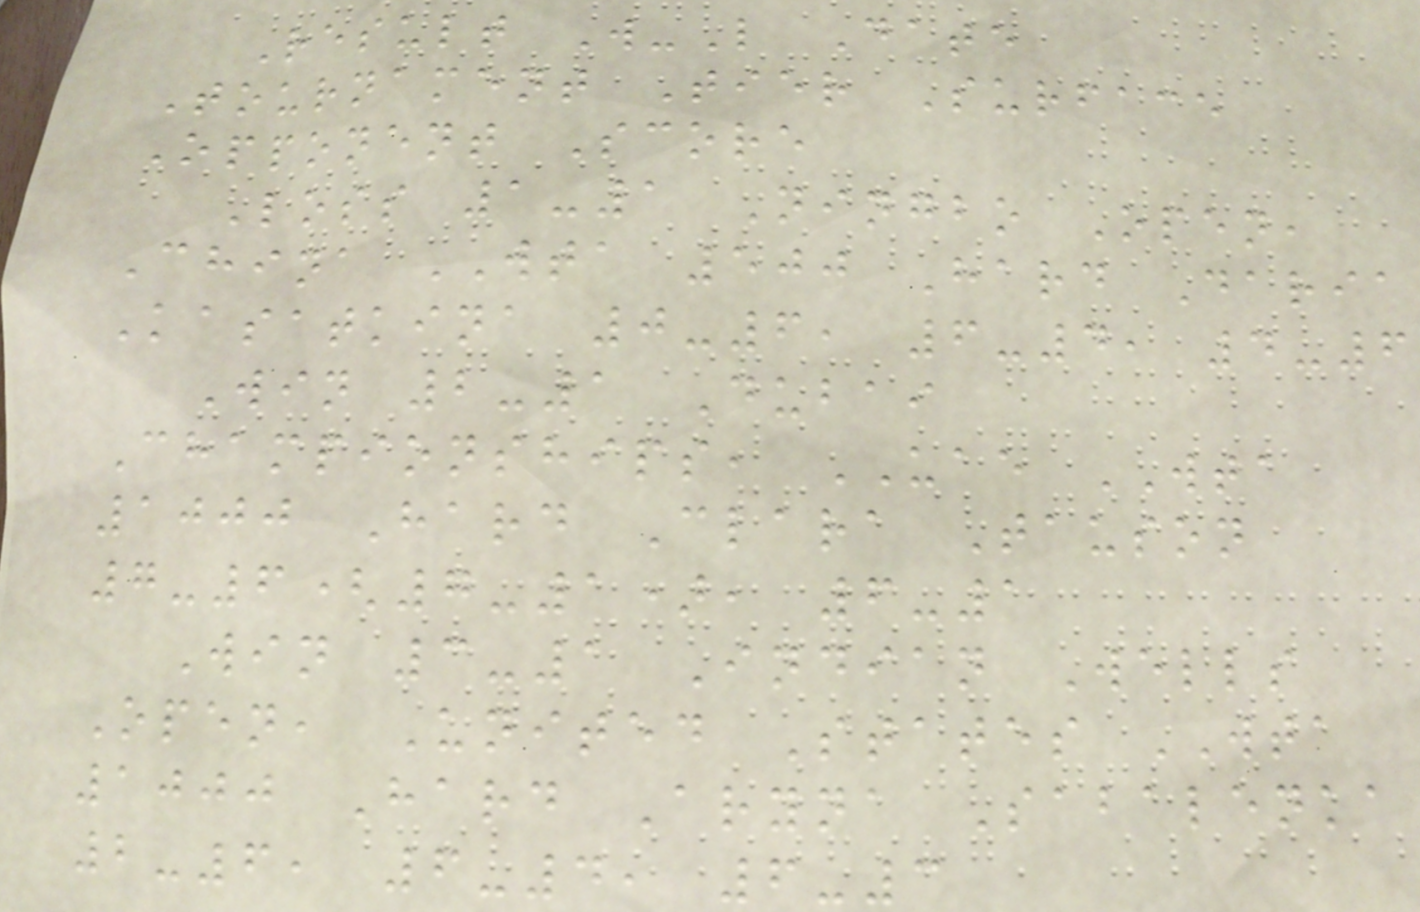Result W-L Date
Tournament Tier Surface
Opponent Score
Loss 1-1 Ningbo Open,
China WTA 500 Hard Daria
Kasatkina 0-6, 6-4, 4-6
Win 2-1 Dubai
Championships, UAE WTA
1000 Hard Clara Tauson
7-6(7-1), 6-1
Win 3-1 Indian Wells
Open, United States WTA
1000 Hard Aryna Sabalenka
2-6, 6-4, 6-3
